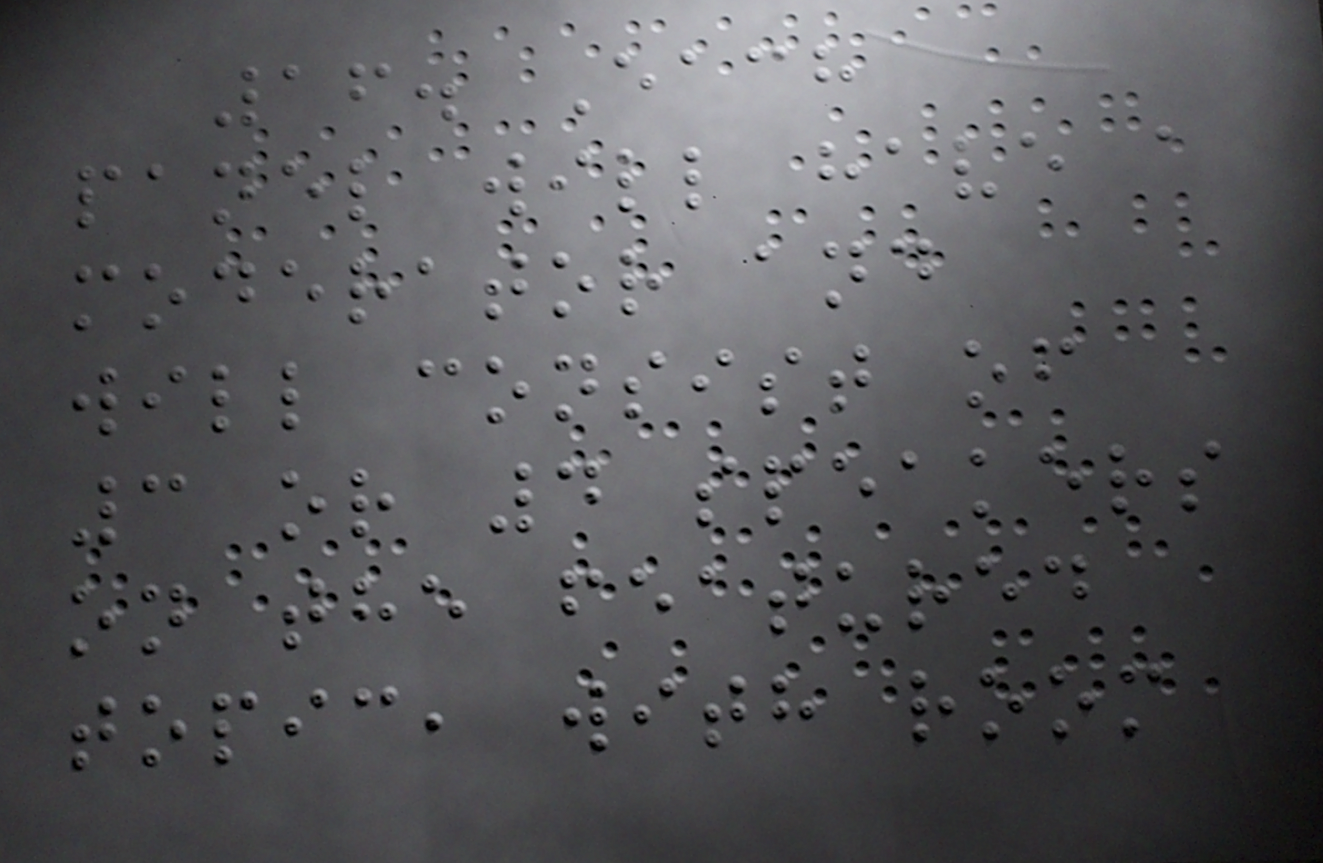16. Each
panel will have a
moderator and
will consist of
3 or 4 speakers
on the featured
topic, with room
